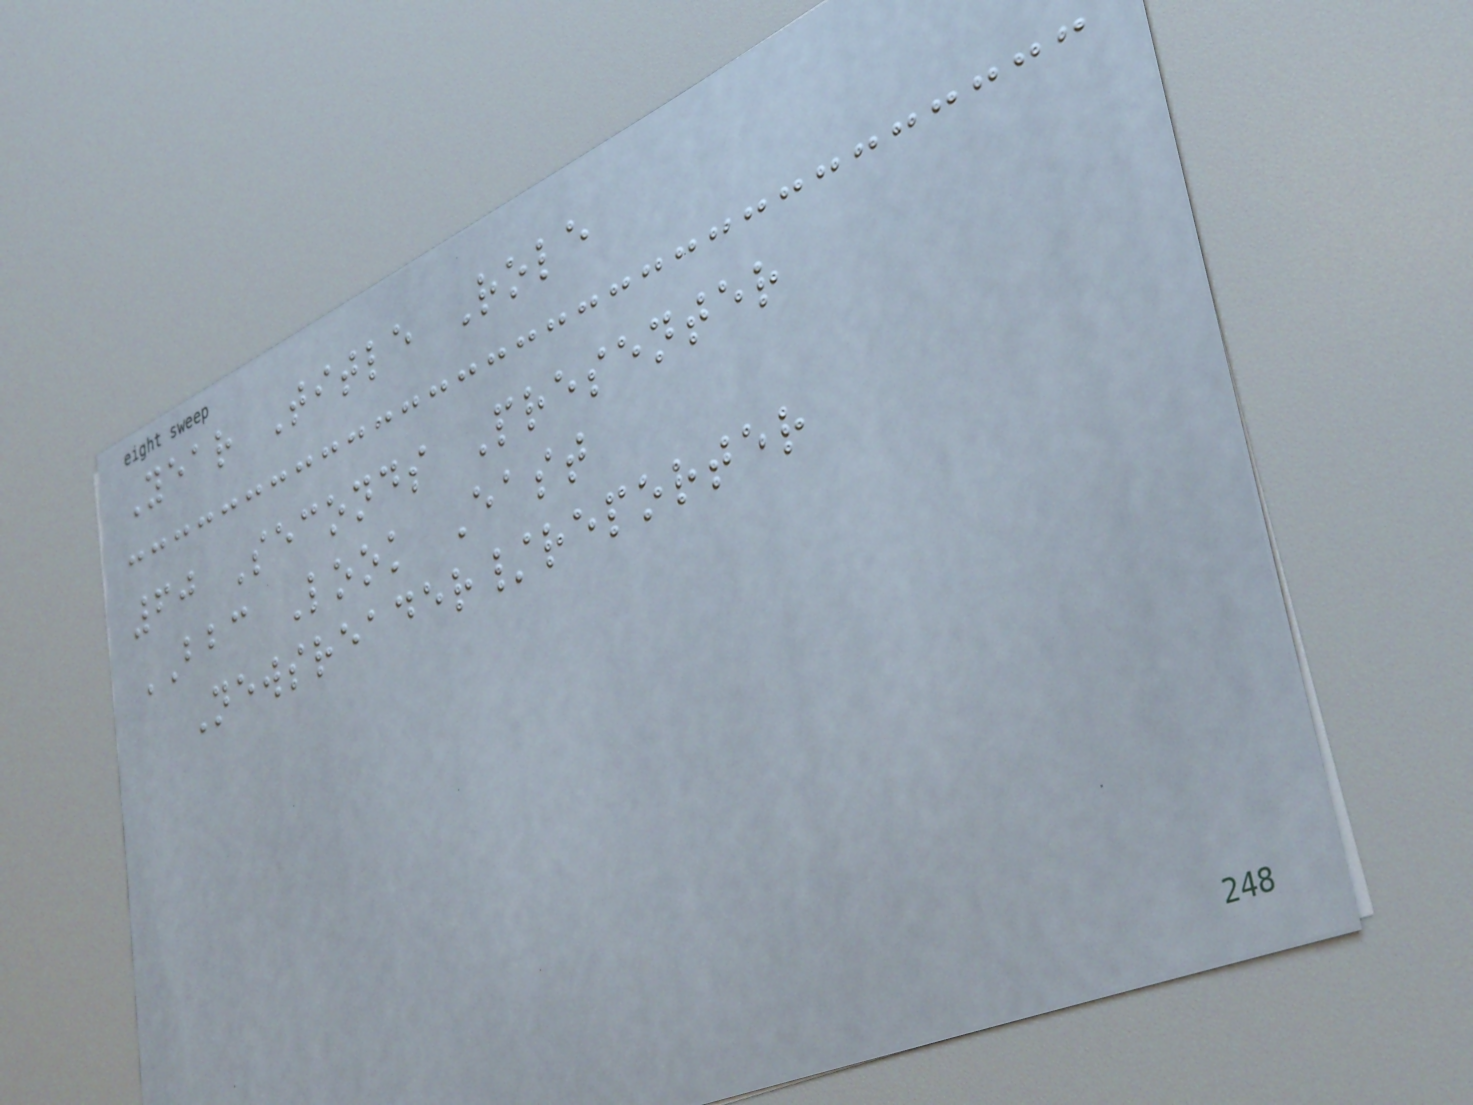Year Title Role
60 Seconds Presenter
BBC Look East
Newsreader/reporter
